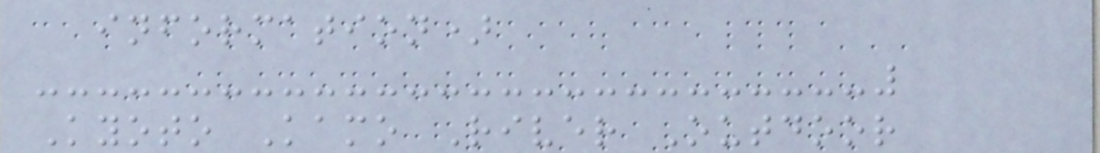information)
Kyoto Kamo River Outdoor
